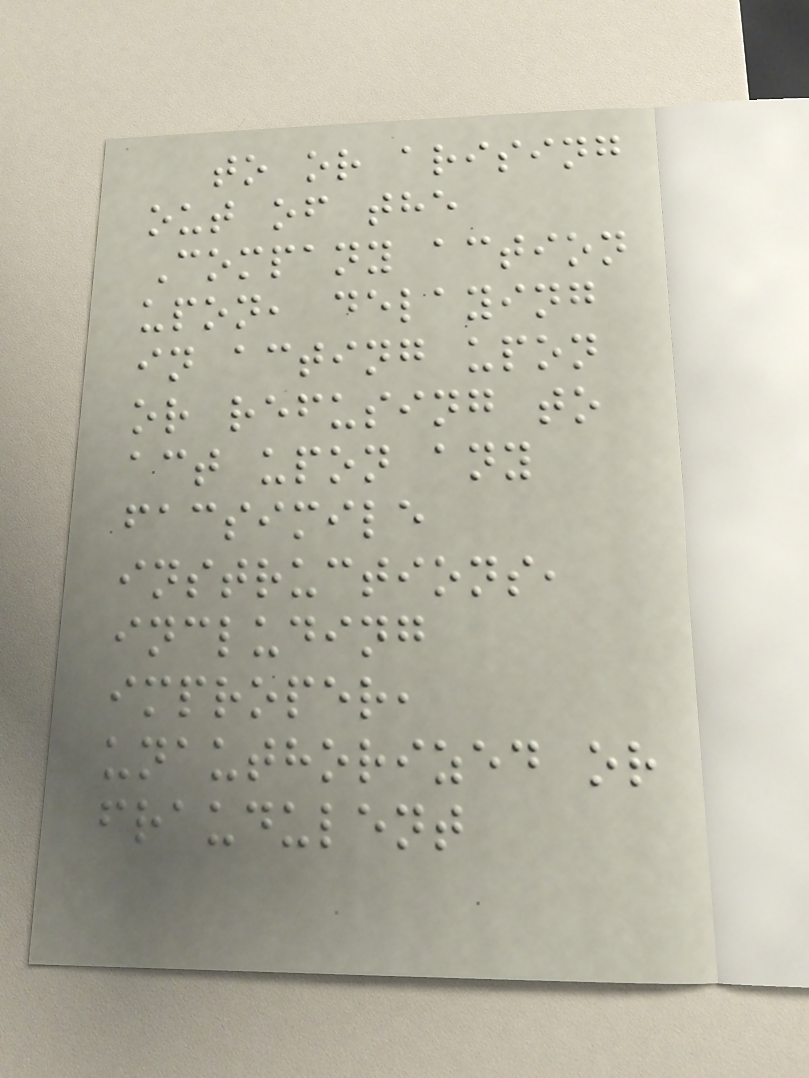to or arising
out of the
Company action
upon, delaying
in acting upon
or refusing to
act upon any
facsimile
instructions,
including
improper,
unauthorized or
fraudulent
